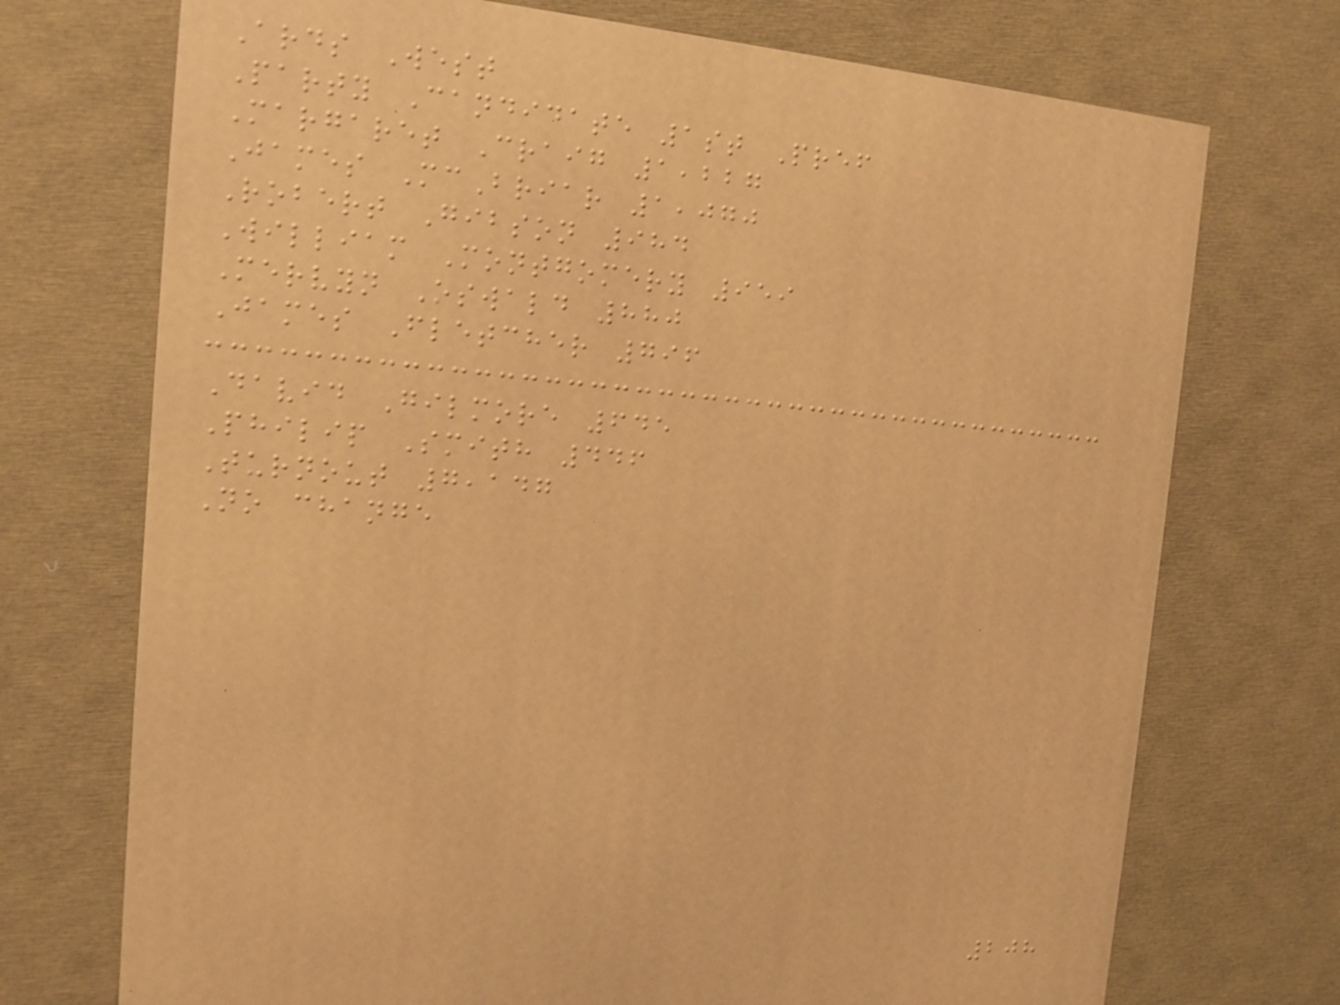Ards West
Party Candidate 1st Pref
Margaret Craig 1,227
James McBriar 1,070
Robert Gibson 984
William Montgomery 959
Mervyn Oswald 880
James Fletcher 796
David Gilmore 645
Philip Smith 446
Turnout 7,147
No change
208
